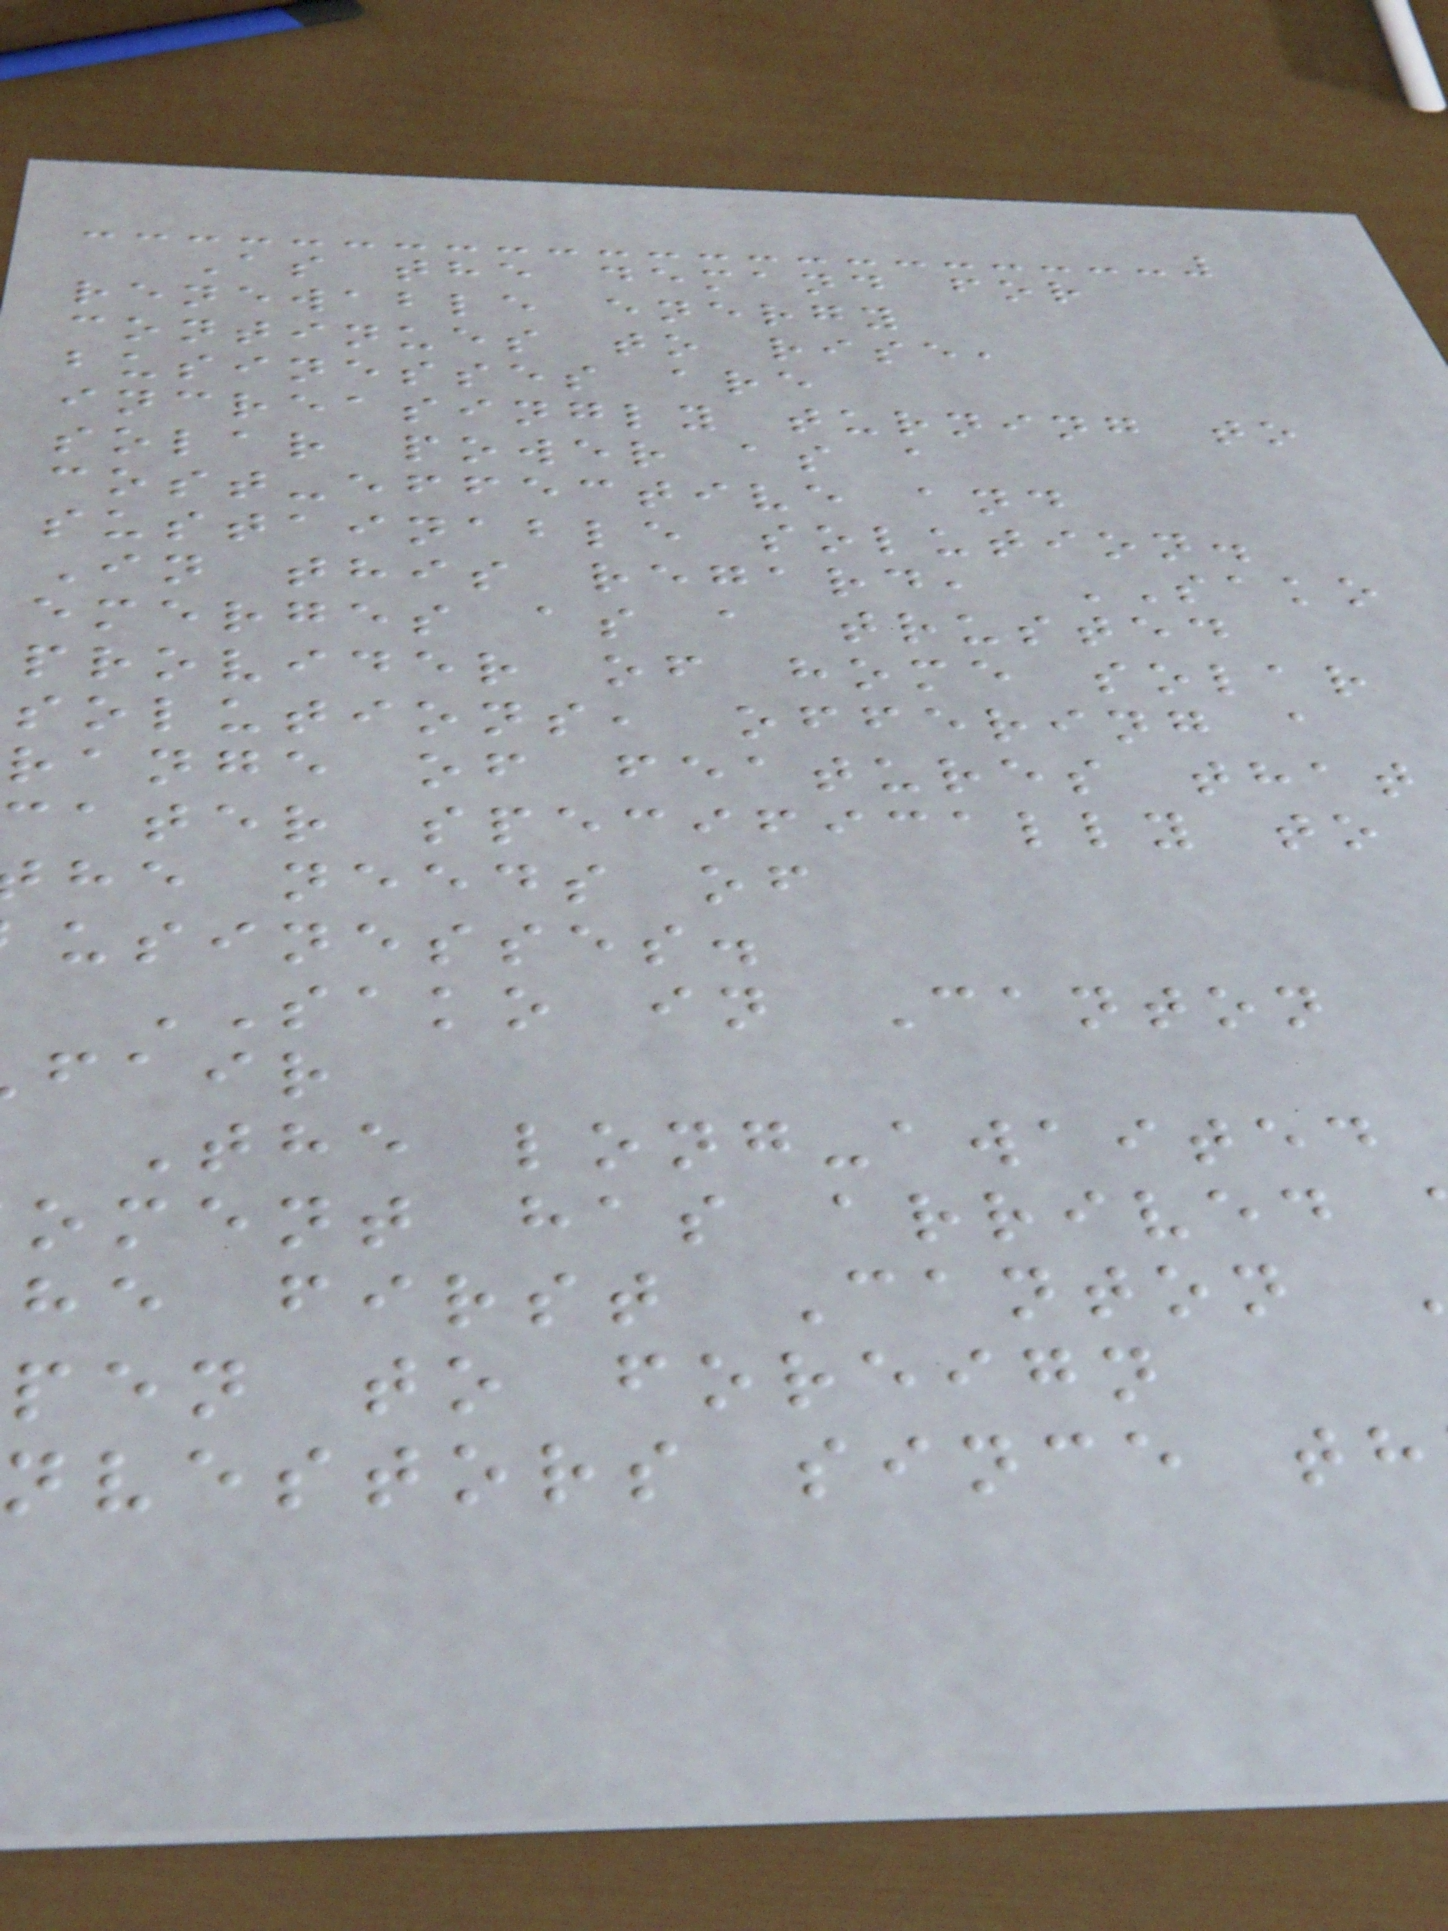As the demand for
renewable energy
continues to rise,
businesses are
increasingly turning to
solar power as a
cost-effective and
sustainable solution.
In this regard, SAKO
emerges as a trusted
provider of home solar
solutions, offering a
range of features that
cater specifically to
he needs of
usinesses.
SAKO in Canton
fair
The long-awaited
oment has arrived
he first Canton
pen to foreign
nvestors since th
